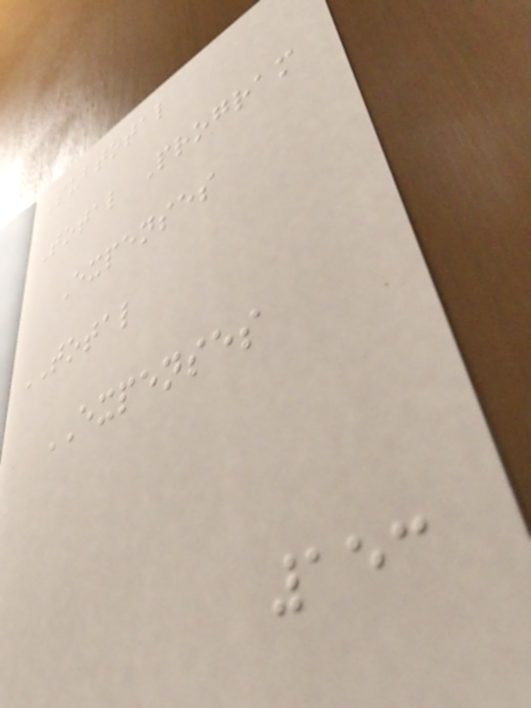Subtotal
Total Program
Expenses
TOTAL
EXPENSES
153
